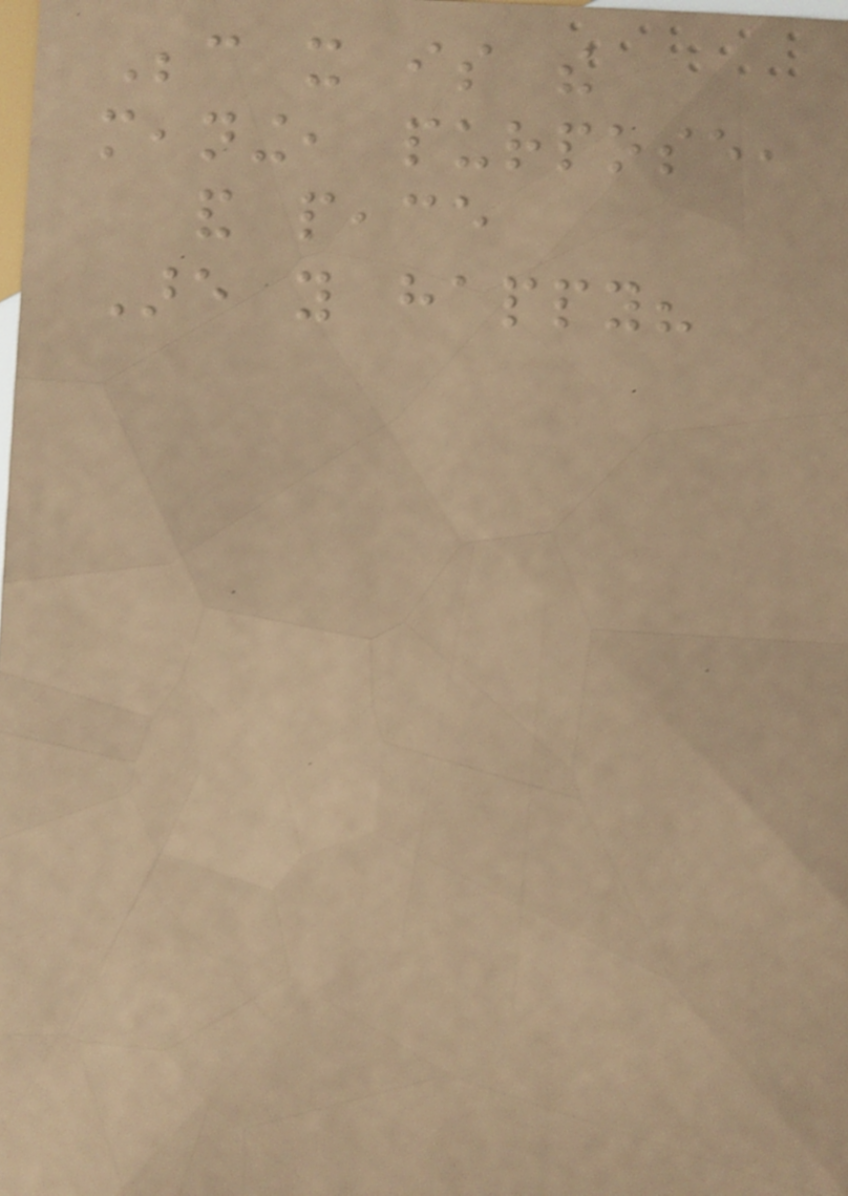Because it is the
meaning, purpose,
and peace
Are you happy?
